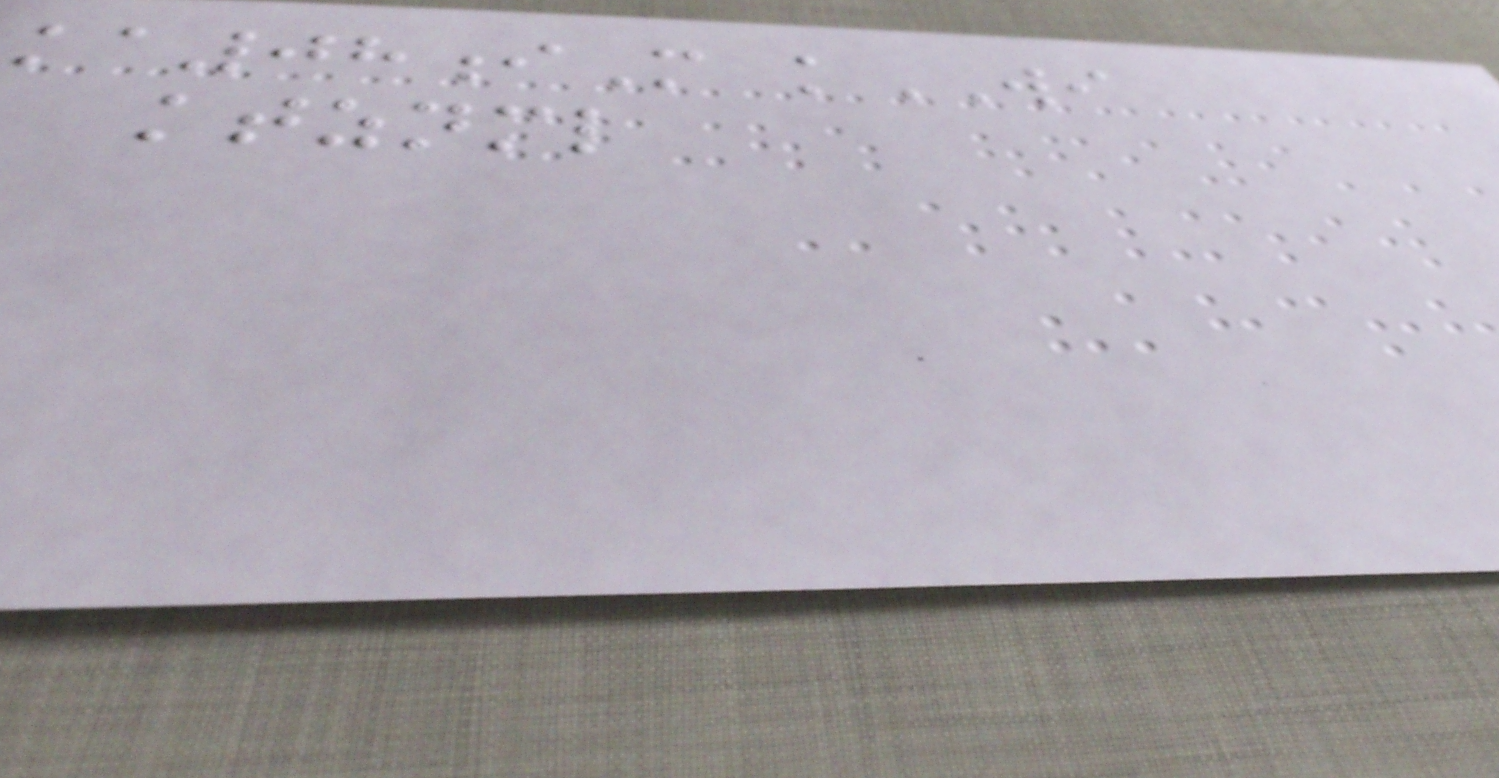ka08iM kWI
ktznml
